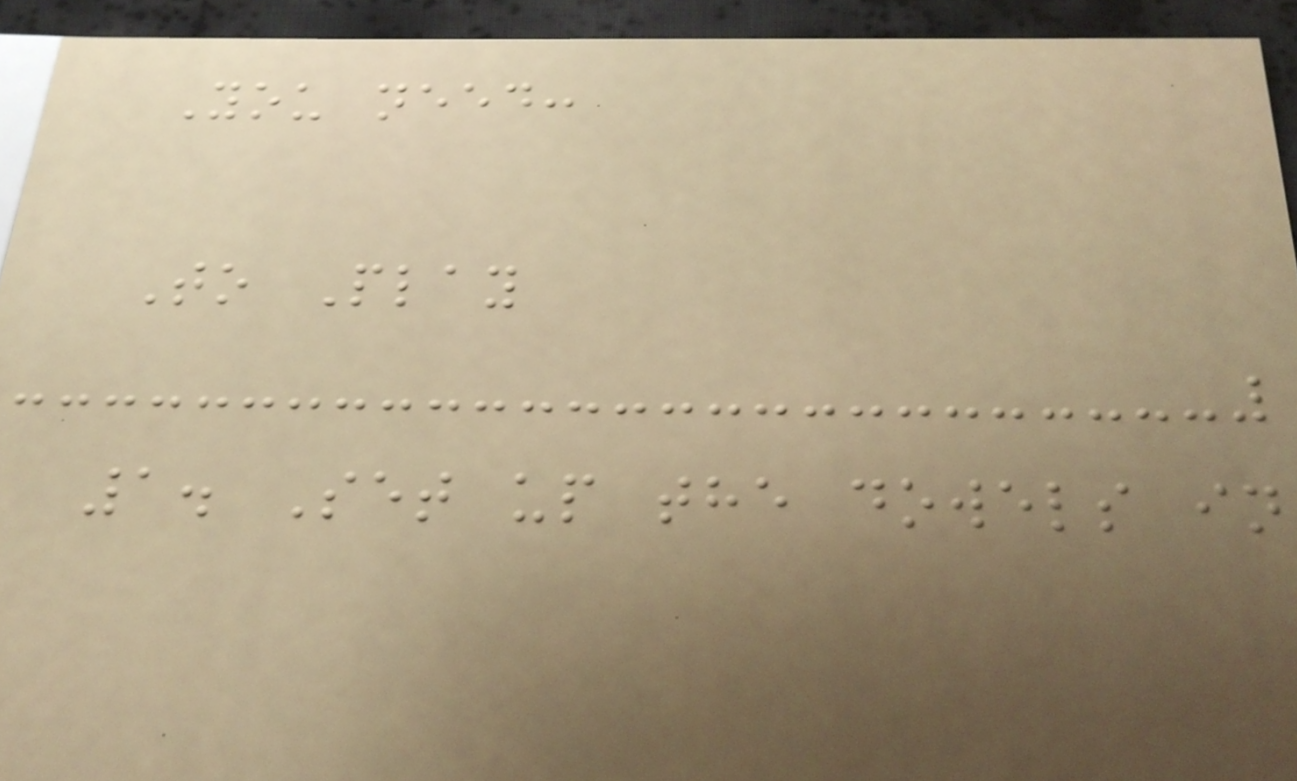You need:
To Play
1. Set up the dowels in
